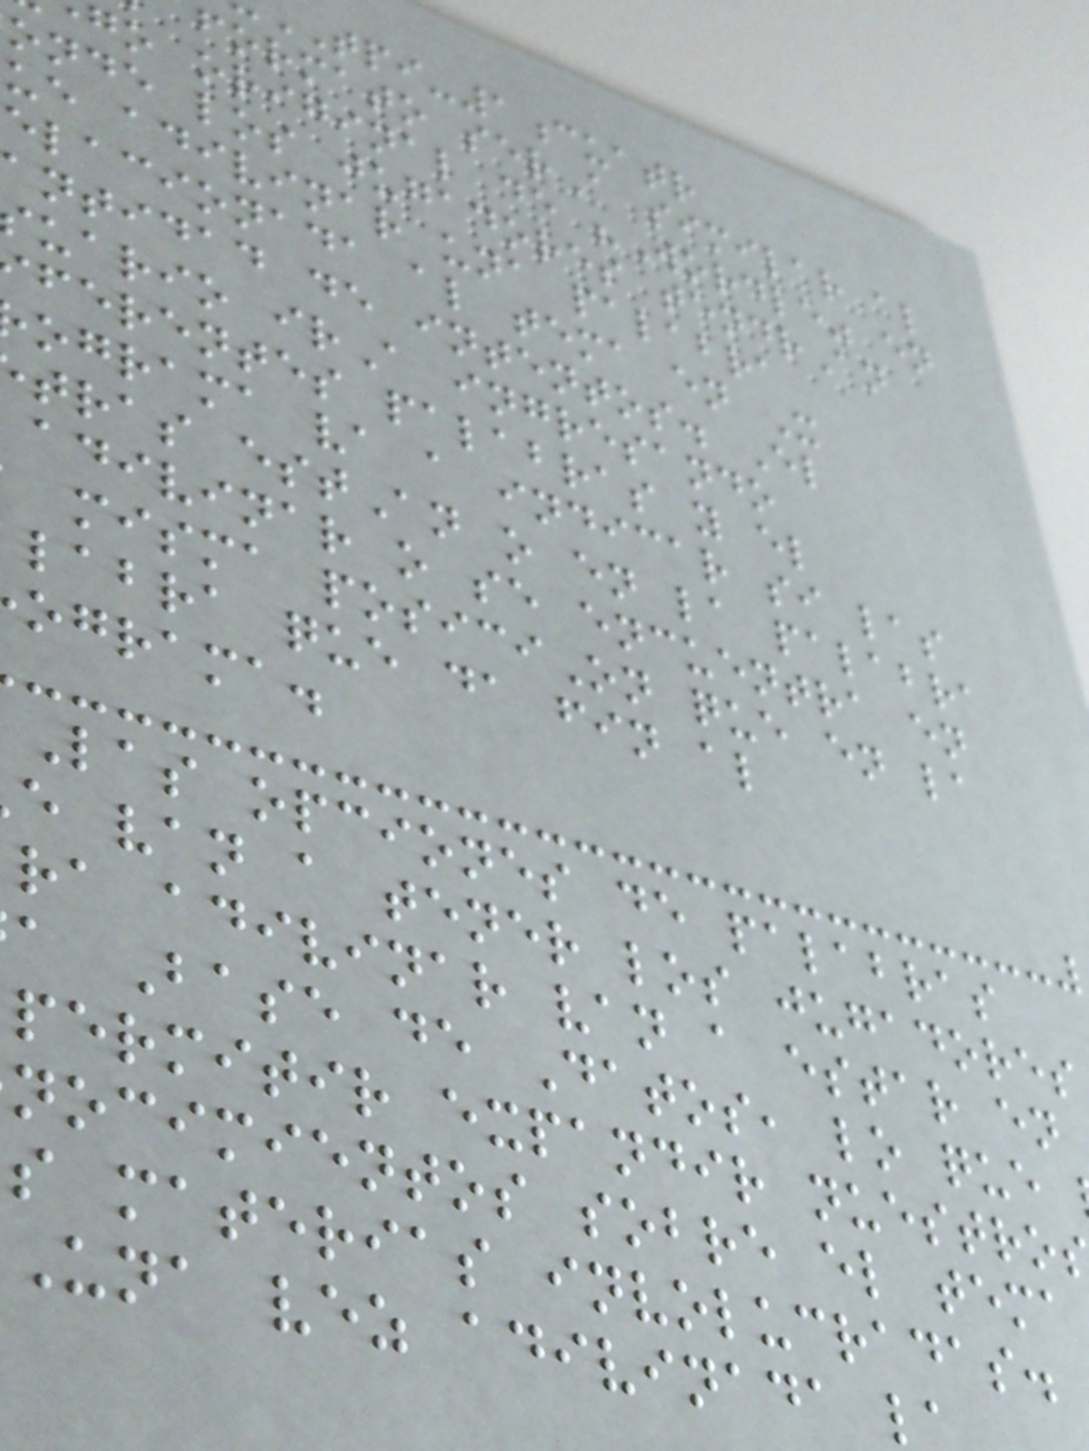tpi-1cuatr
formato serA similar al
go original de "Wordle" en
onde los jugadores tendrAn
ue adivinar una palabra
elacionada al tema en X
antidad de intentos. El
uario irA ingresando
ferentes palabras y el
ograma va a indicar si las
tras estAn o en la palabra
adivinar o se encuentra en
misma posiciOn que en la
labra que da fin al
ograma.
Las opciones de palabras
e van a tener los jugadores
ra adivinar van a estar en
a Base de Datos, lo que
permitir expandir nuestro
nocimientos sobre el tema
s materias involucradas.
Una vez adivinada l
